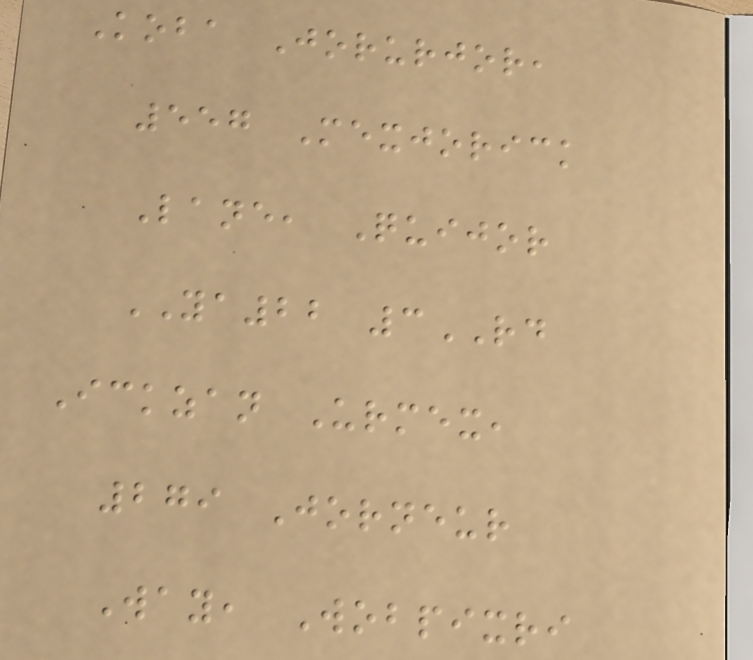Koba Jorurjor,
557 Mexjorick
Lane, Quijor
YA22 3RD
Ickzan Urmex,
279 Jorneur
Way, Wobpixri
